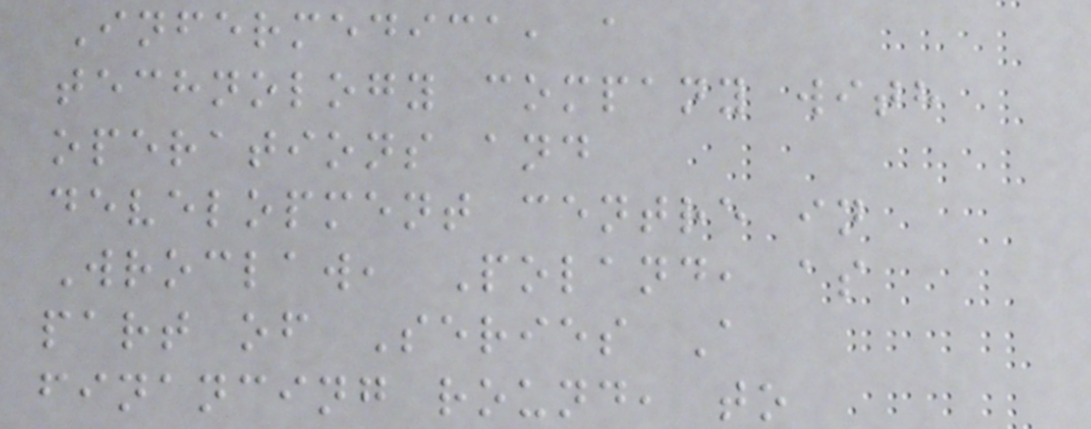Infermedica, a
technology company with
operations and
development centre in
Wroclaw, Poland, as
part of Series A
financing round, to
